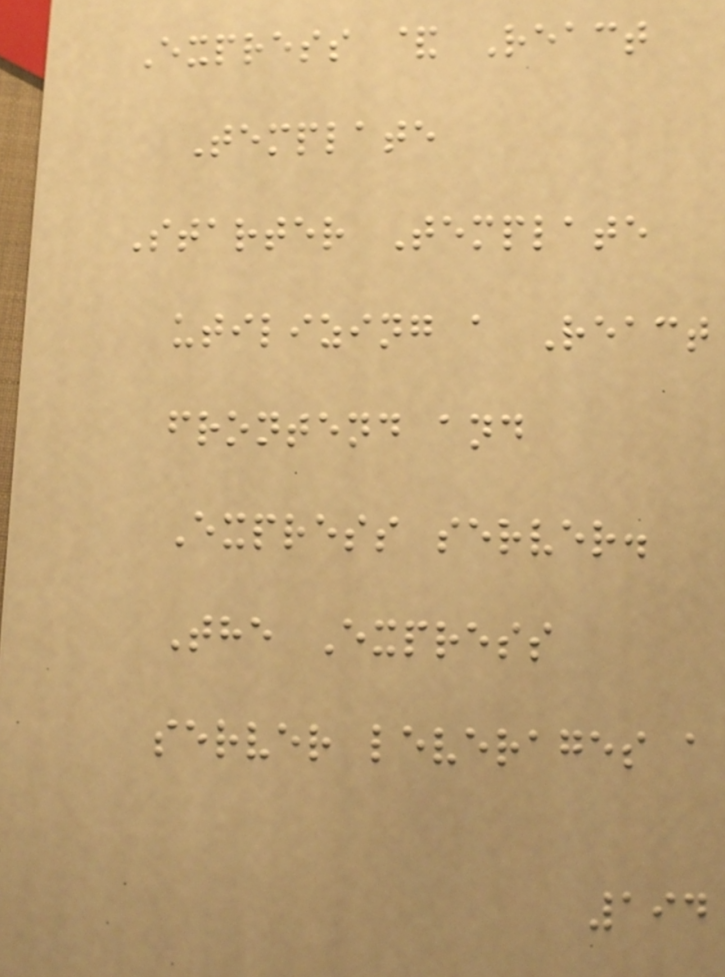Express & React
Template
Starter Template
utilizing a React
frontend and
Express server.
The Express
server leverages a
194
